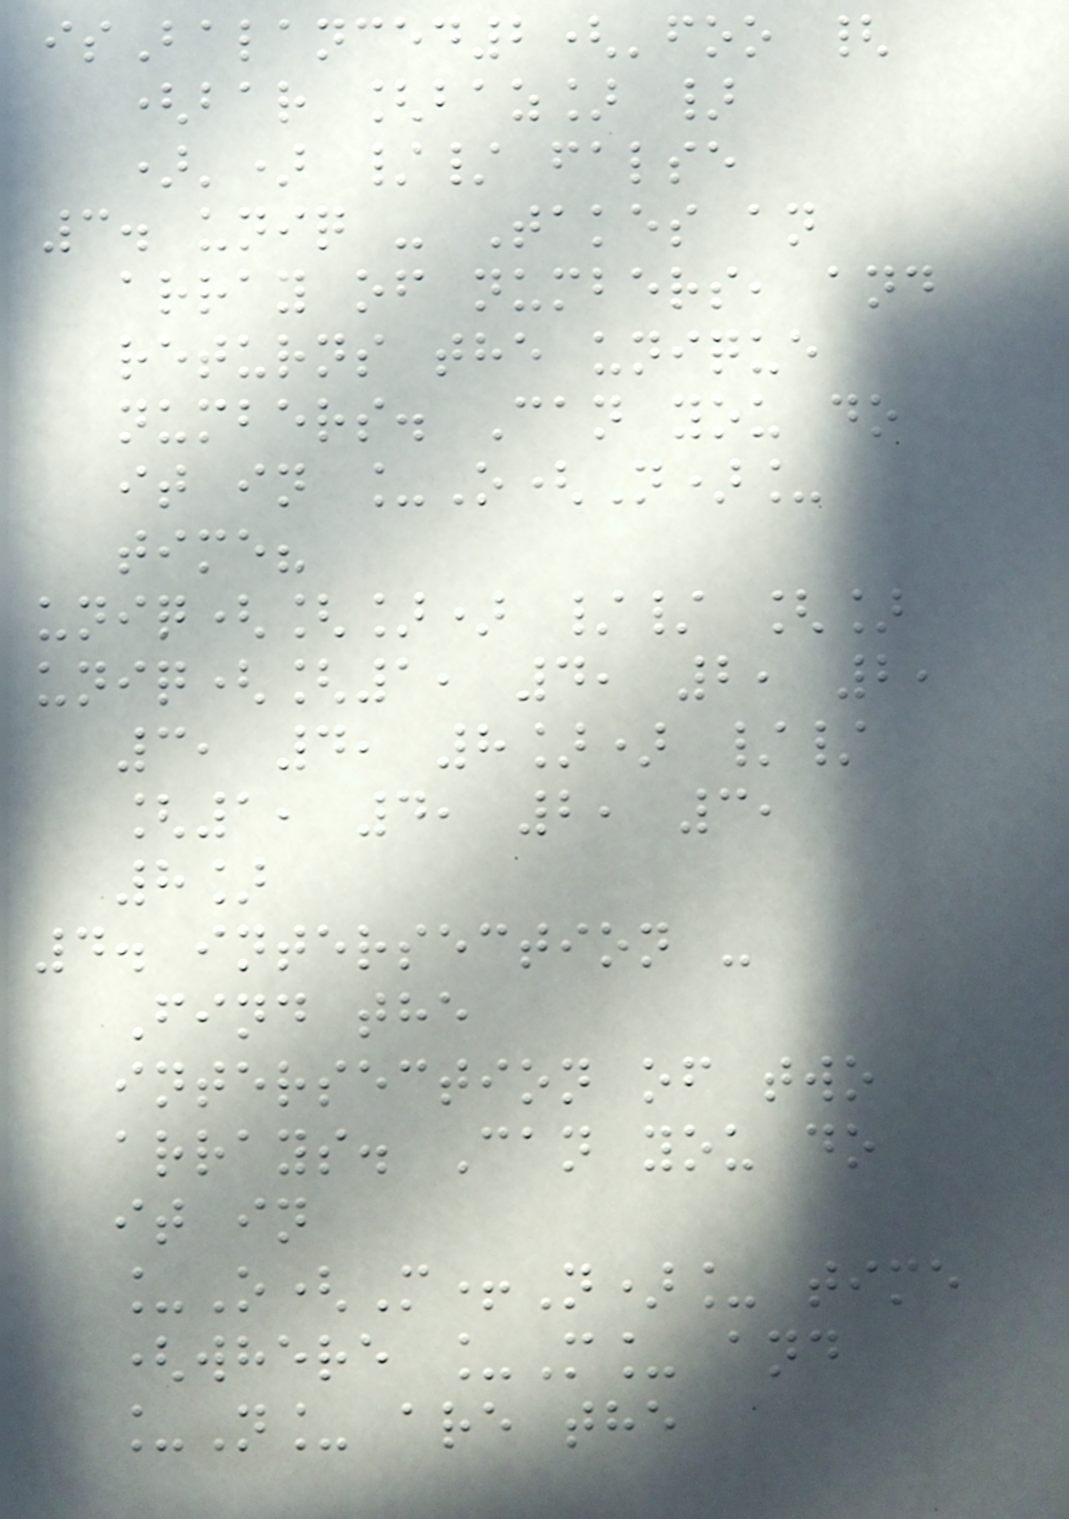isBalanced2('foo {
(bar [baz] }
)') // false
3. uniq - Takes an
array of numbers, and
returns the unique
numbers. Can you do
it in _O(N)_
time?
uniq([]) // []
uniq([1, 4, 2, 2,
3, 4, 8]) //
[1, 4, 2, 3,
8]
4. intersection -
Find the
intersection of two
arrays. Can you do
it in
_O(M+N)_ time
(where _M_ and
_N_ are the
